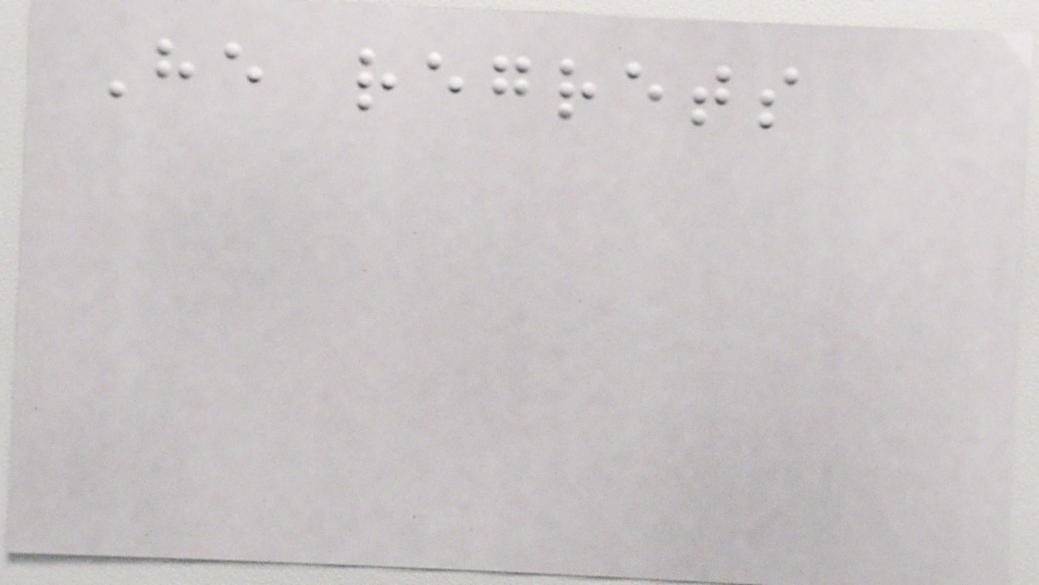He regrets
